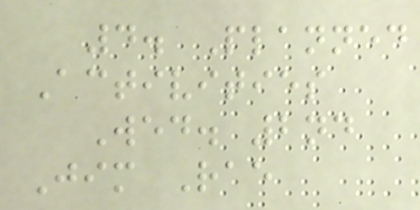4. Planned
Activities
Wed. 2nd
Jim Rae
